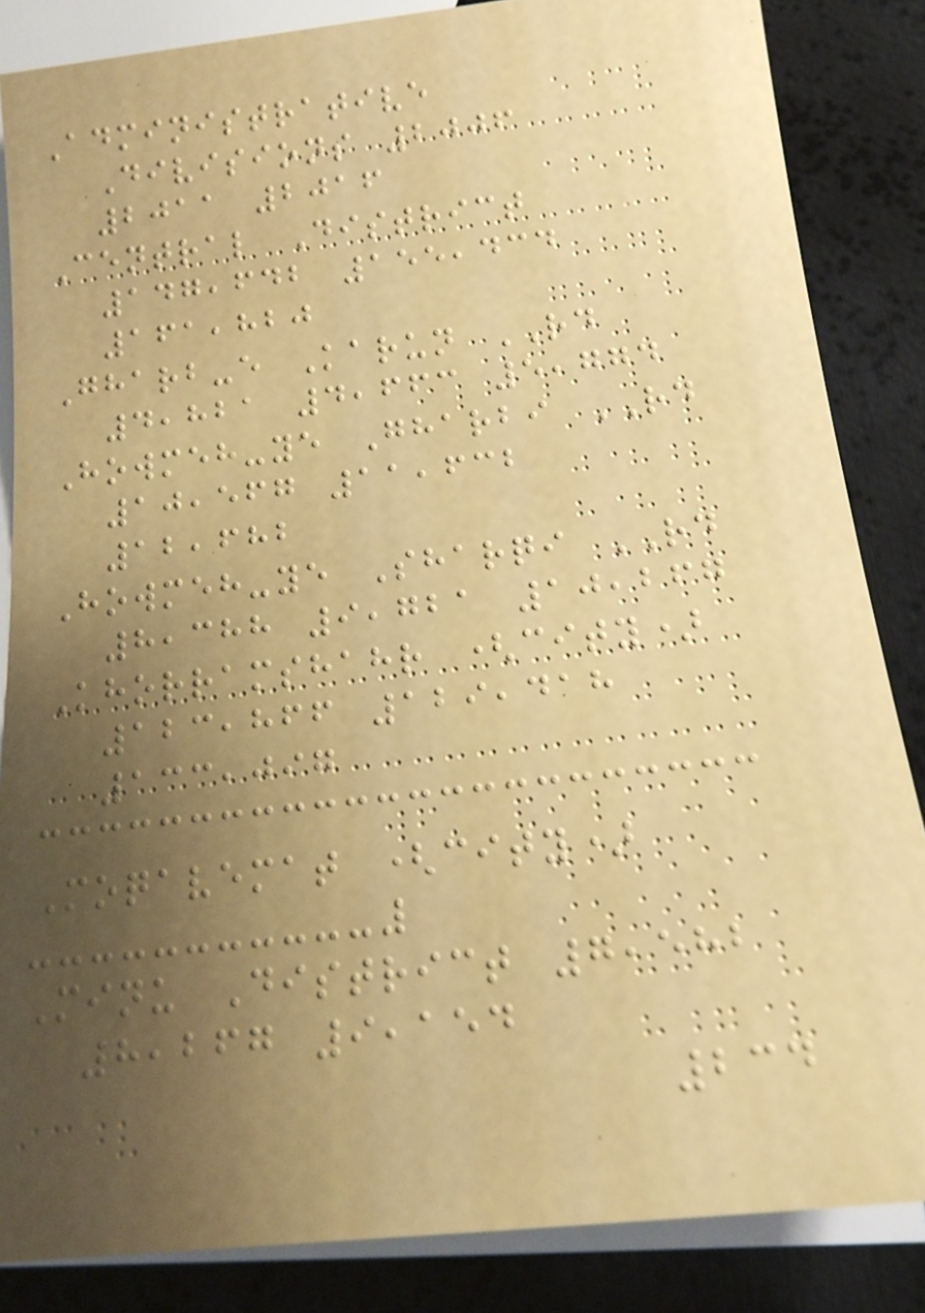Administrative
Divisions 2006
2011 2016
Central District
147,642 155,434
161,820
Gharb-e Karun RD
4,821 4,663 5,774
Howmeh-ye Gharbi RD
10,567 11,632
12,682
Howmeh-ye Sharqi RD
8,388 9,721 10,267
Khorramshahr (city)
123,866 129,418
133,097
Moqavemat (city)
Minu District 7,582
8,267 9,154
234
